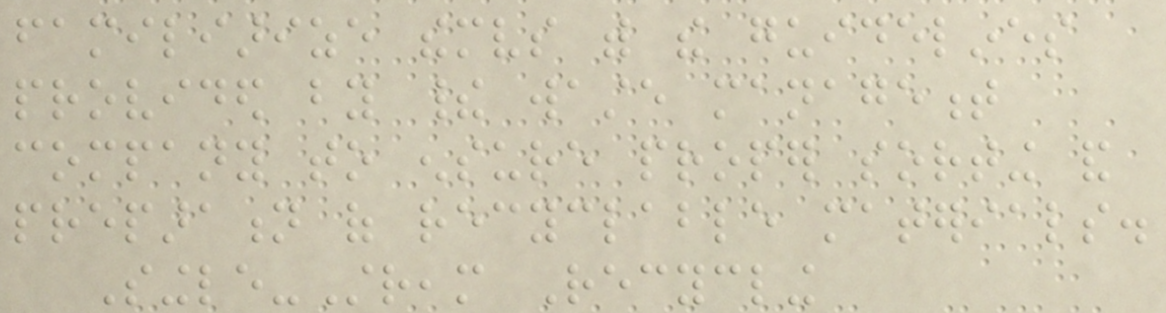familiarize themselves with the guidelines
provided by their waste management
company to ensure proper sorting and
preparation of recyclable materials.
Single-Stream Recycling
